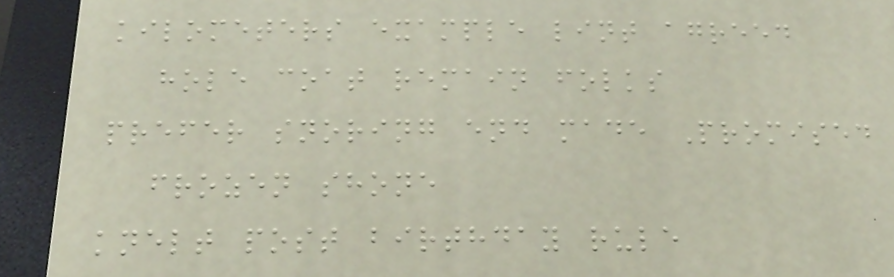kilometers example lint agreed
hole coat remain folks
prefer snoring end made Promised
frozen shone
knelt post birthday rule
